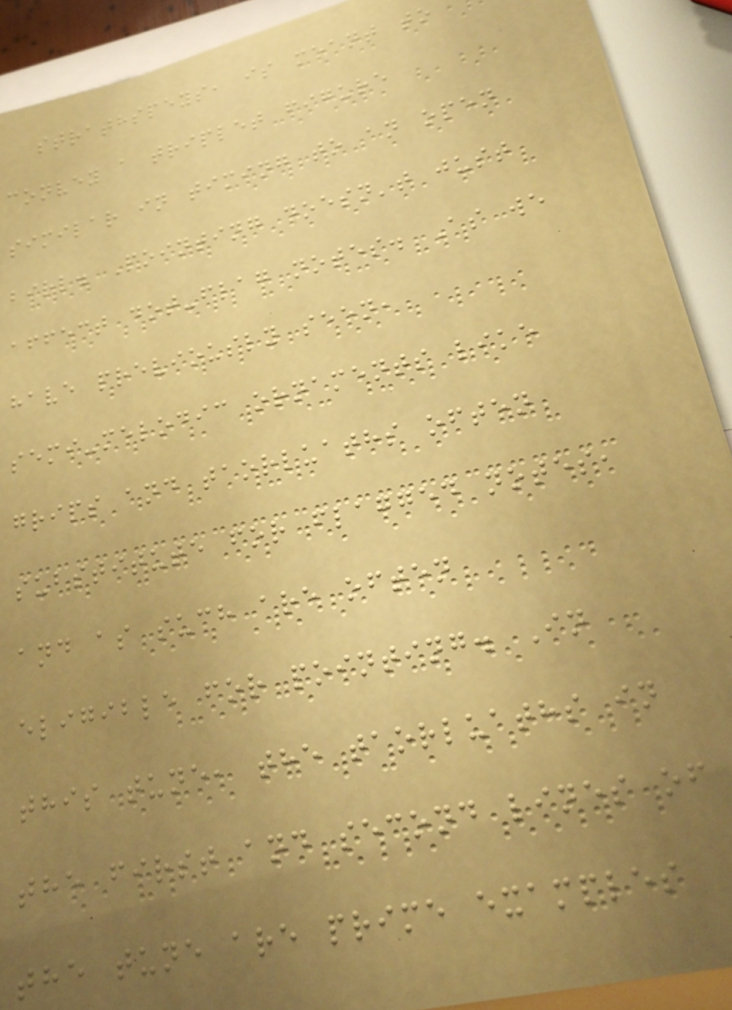strathspeys, is meant to
convey a triplet figure
similar in timing to an open
birl. Pointing doesn't just
affect dot-flag notes. As we
have previously seen,
semi-melodic ornaments like
grips and taorluaths often
substitute for flagged notes,
and as such are often
eligible for pointing. In
this tune, the taorluaths in
the first and second lines of
the tune are prime examples
